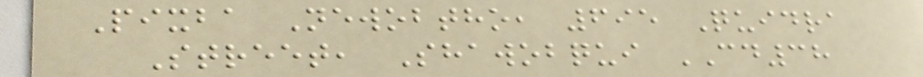Pixba Newobtho, 695 Quidra
Street, Shawobqui CD38
